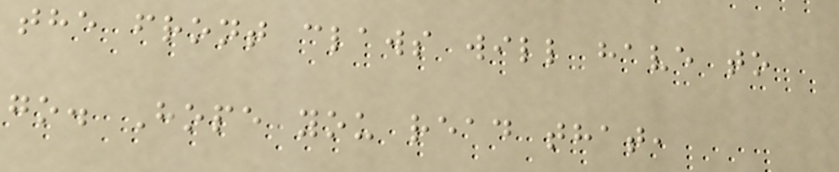the front claws will have to
go. Hope you read that,
